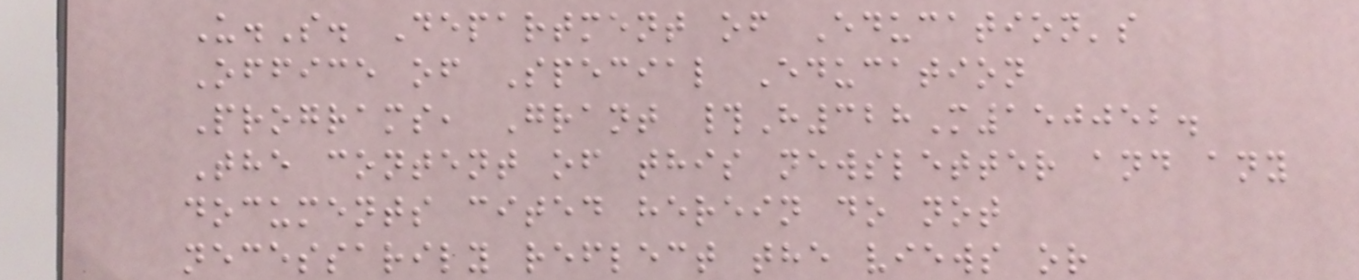U.S. Department of Education's
Office of Special Education
Programs, Grant #H328M150052.
The content of this newsletter and any
documents cited herein do not
necessarily reflect the views or
